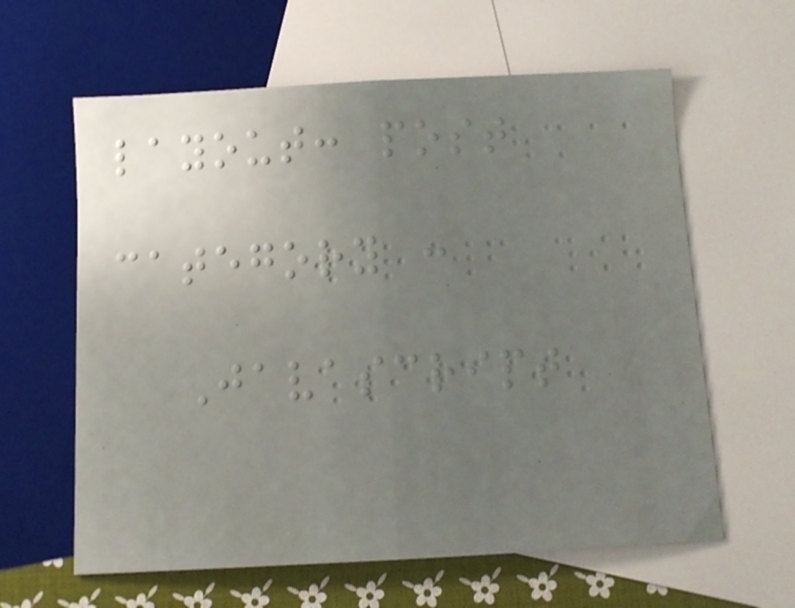layout: post
category :
Javascript
